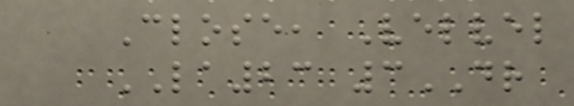Close, Velvel
LA23 3DR
